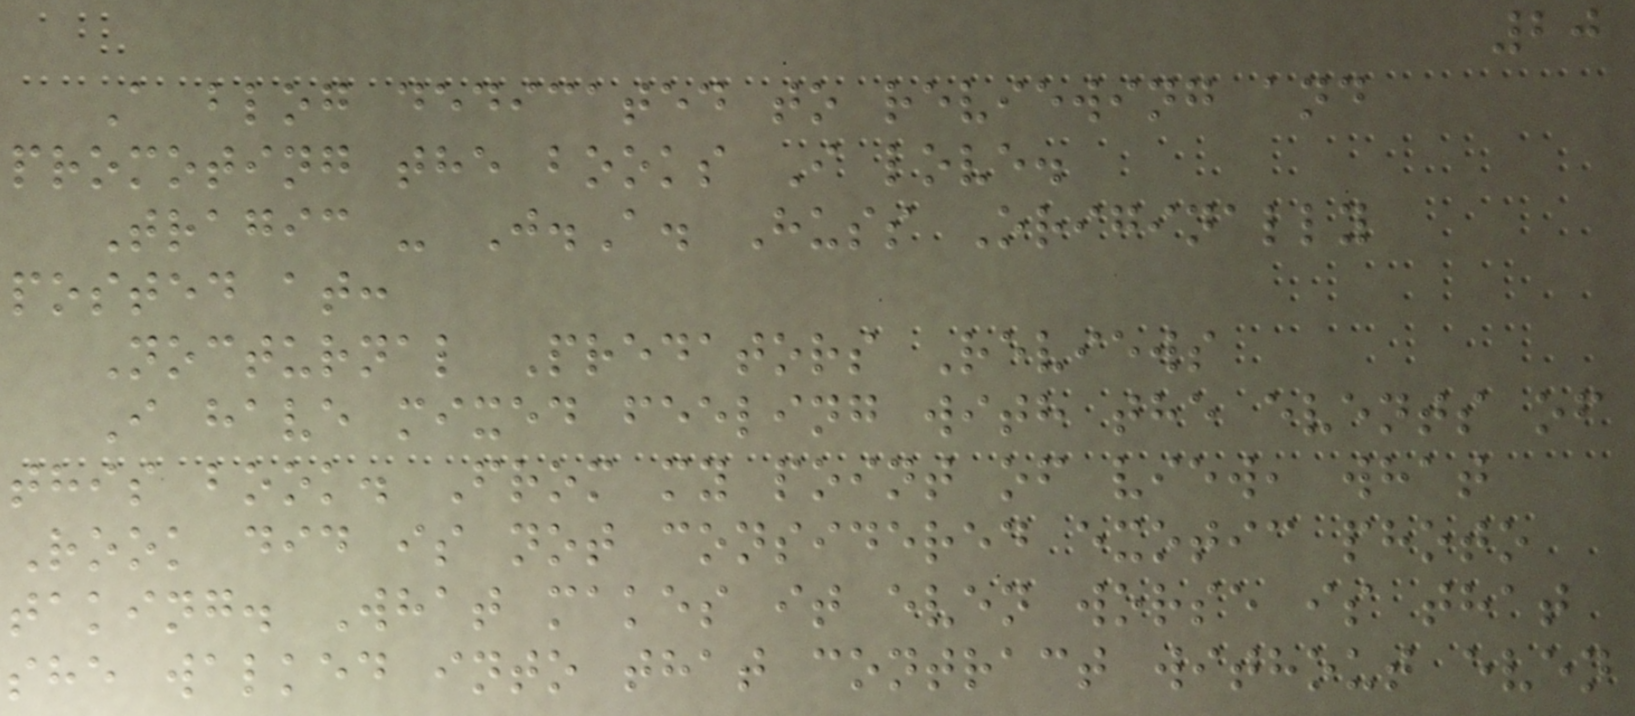20
A blog dedicated to reviewing and
promoting the books I love.
Tragic - J.A. Huss Originally
posted at:
Nocturnal Predators Reviews
I have mixed feeling with the events of
this book. From my point of view, what
Rook did is not considered exotic photo
taking. What makes it even worse is that
she walked into that contract without even
